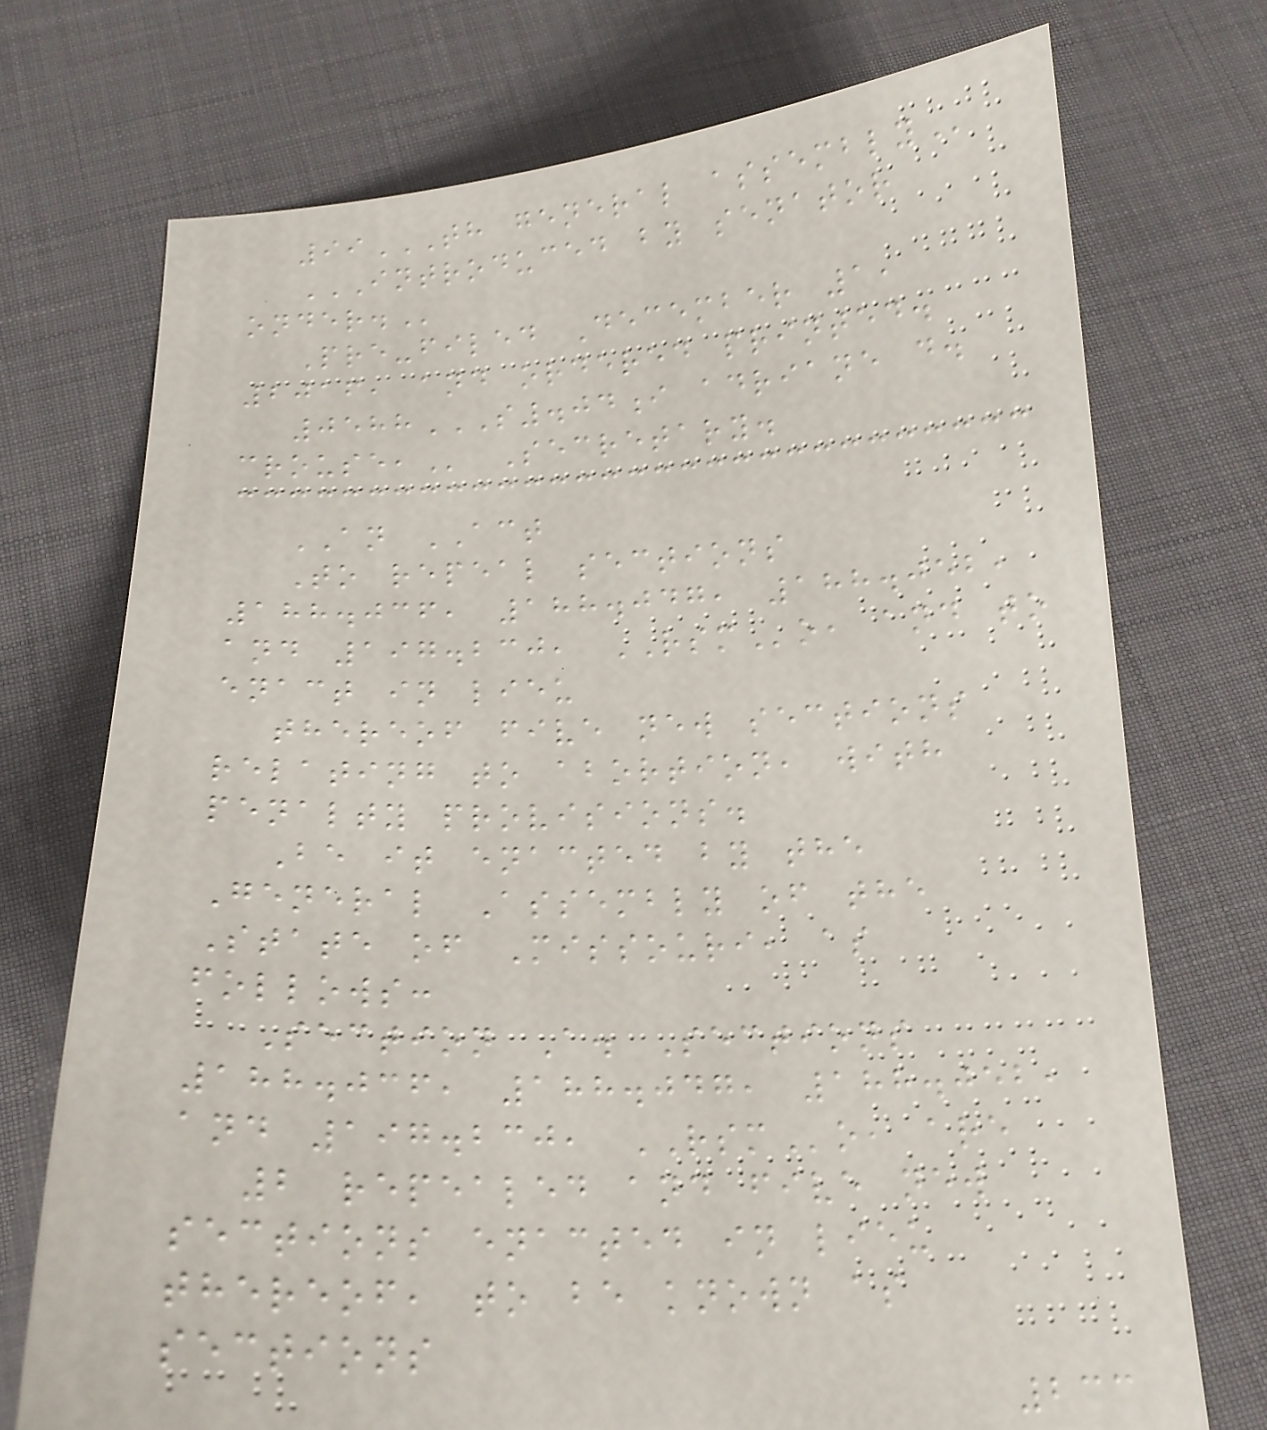99TH GENERAL ASSEMBLY
INTRODUCED BY SENATOR
ONDER.
Pre-filed December 1,
2016, and ordered printed.
0588S.04I ADRIANE D.
CROUSE, Secretary.
AN ACT
To repeal sections
188.036, 188.047, 188.052,
and 197.230, RSMo, and to
enact in lieu
thereof five new sections
relating to abortion, with
penalty provisions.
Be it enacted by the
General Assembly of the
State of Missouri, as
follows:
Section A. Sections
188.036, 188.047, 188.052,
and 197.230, RSMo, are
2 repealed and five new
sections enacted in lieu
thereof, to be known as
sections
233
